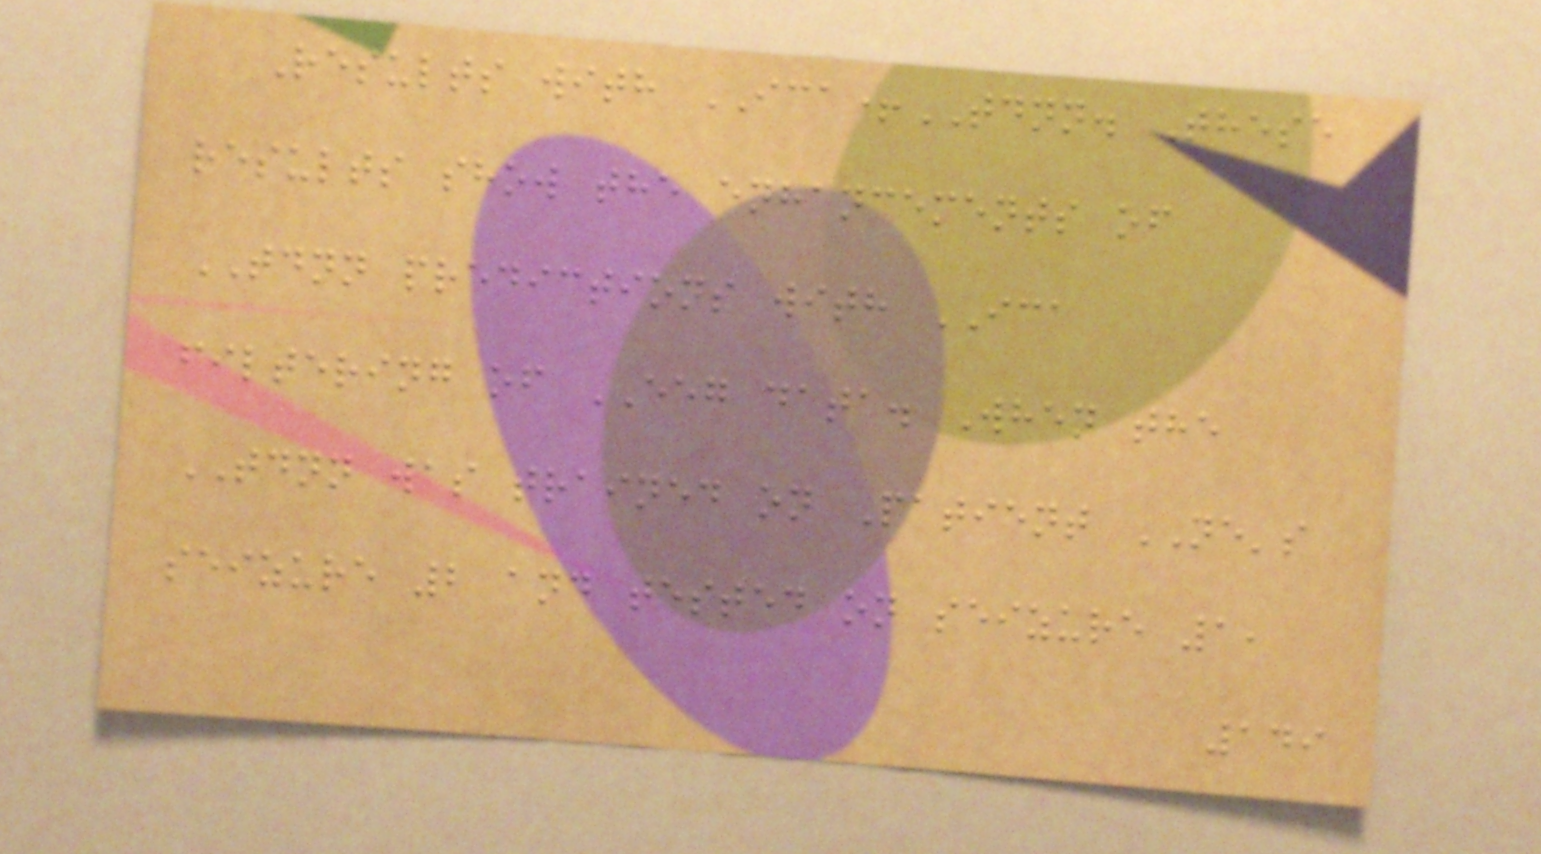Results with ICA+TDNN. These
results show the enhancements of
TDNN predictions with ICA
filtering of EEG data. When the
TDNN was trained on Patient NE's
seizure 2 and tested on seizure 1,
149
